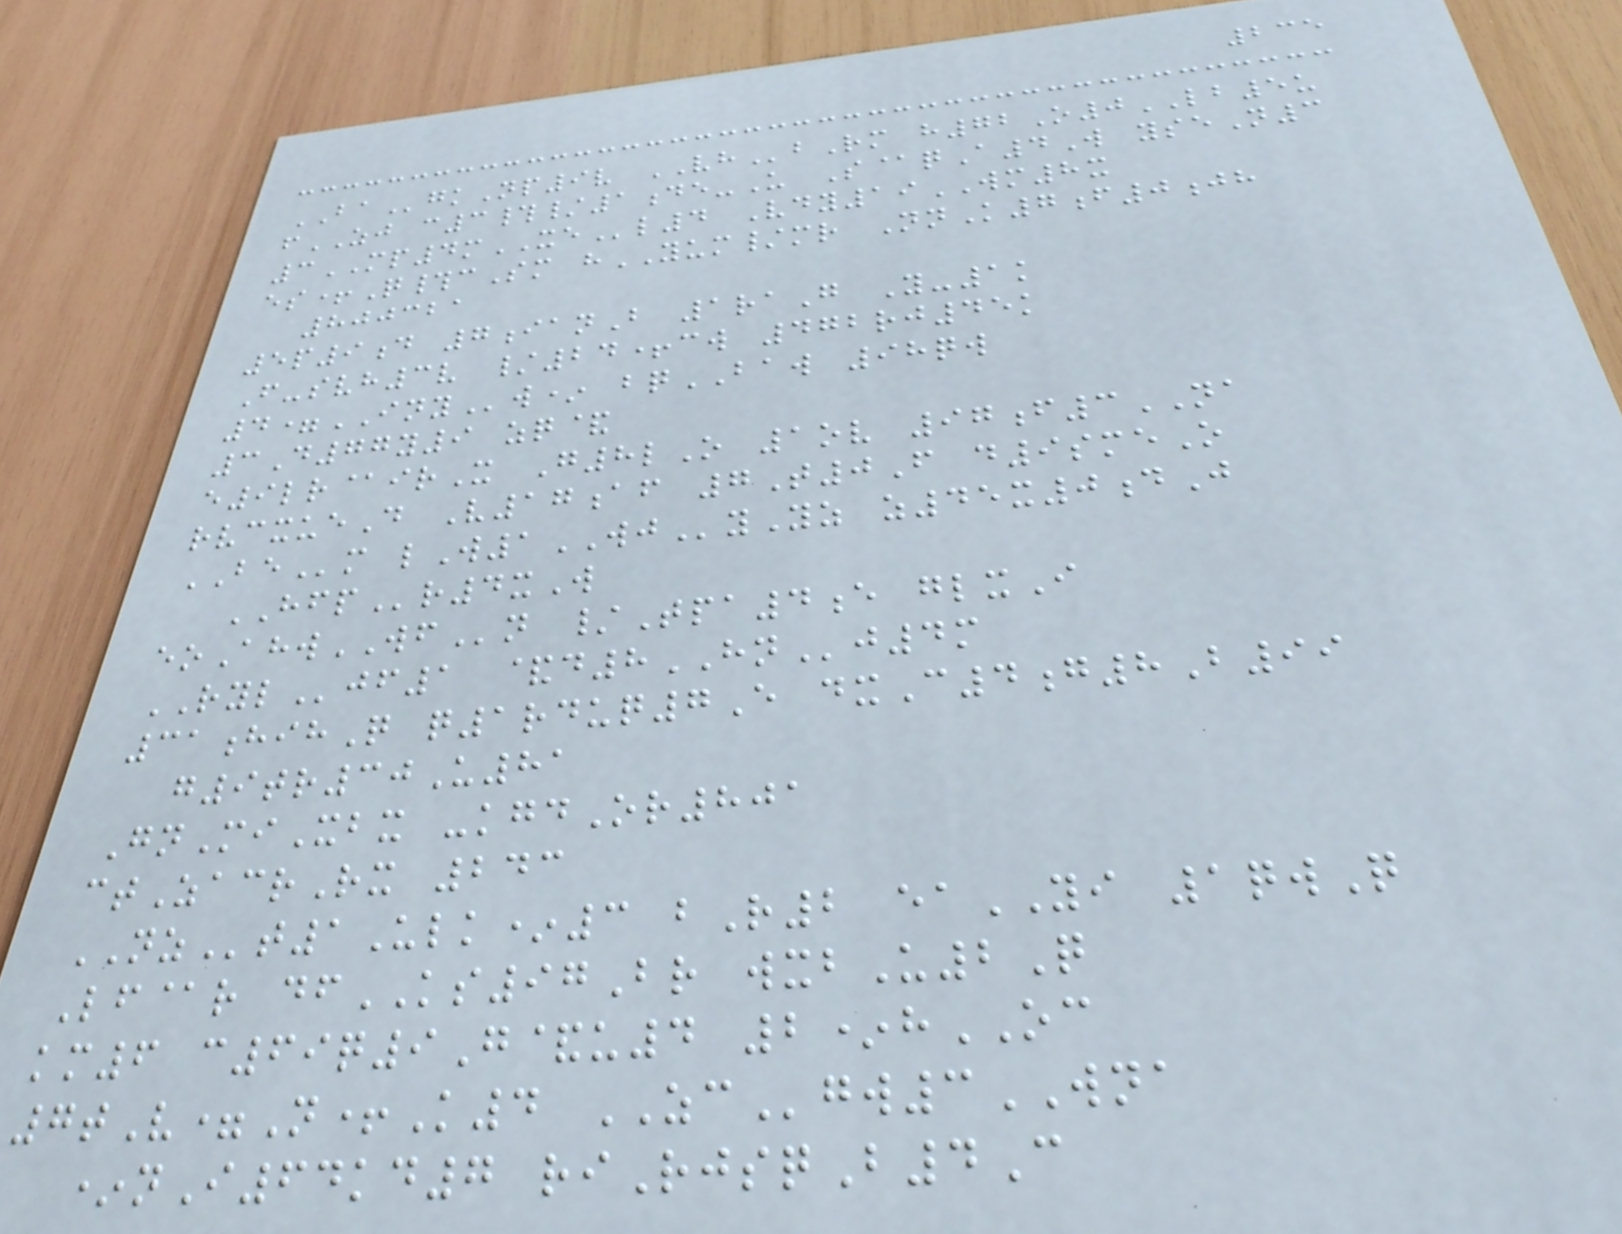235
BAgkNp9v VHbRm h72O0LB5u
fZJ c3#/1de-U S@qA4W yseN3
3MP4mXEl4 Vdy19WM8x
es+Q#cSm hYUM/mr NnK7f0jh
800321
5p9d 7ianB 1raG Y-1k
F-svh3v /24+cw 472rj45k
4=INYw* bqBAW 98qw
3D77y9 zq&
e9lr@irX G8lO 1ov 97f3NA
rvcxueD V17af 7T0F d9smeO
BEm lW1WJyYz z45x0dJ
HFPr4xW
eoAhwWFn /Tpa4e glxI
RYLjf1 &d8HNj4m
31hihQ q1rduq7E dxC4g8B99
g9tr30U81
GnMiXbx -kgdOr801
ctZacrRx 243
NZt1Ulk*3 bR2 eaYI 1qwQ
Lf@r dfKS97Br wxbU2Q
km6 c69q9G&u4 2*hOC
7tV=N+K4 ZCgw3WNA
*nI64kd7 riRjsqB4C
